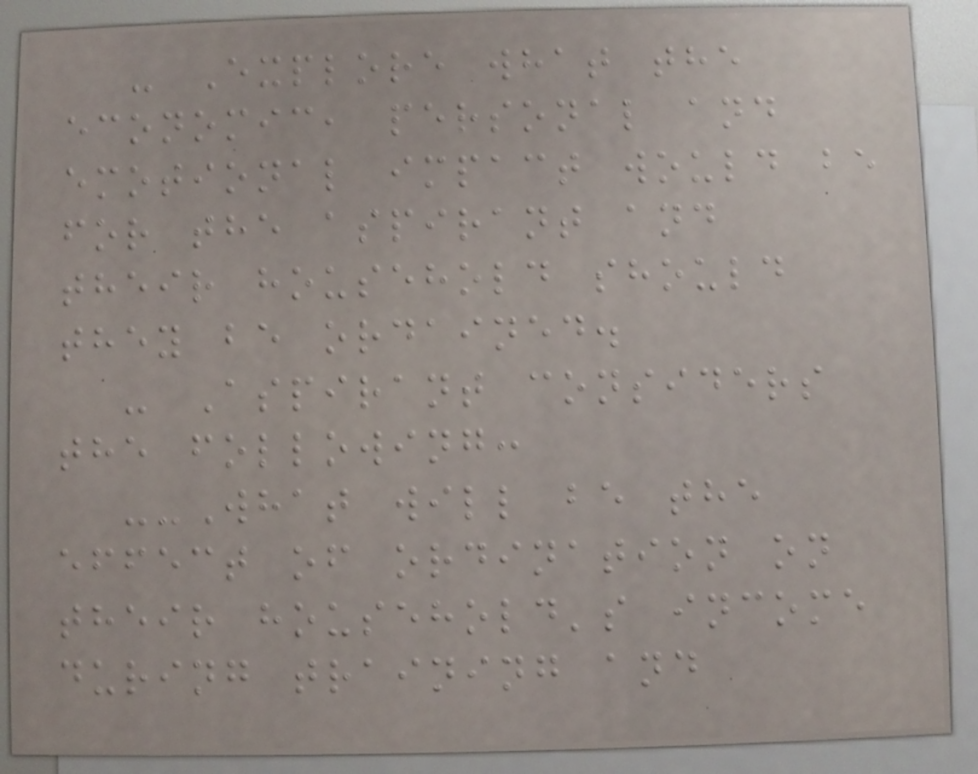- Explore what the
economic, personal and
emotional impact would be
for the aspirant and
their household should
they be ordained.
- Aspirant considers
the following:
--What will be the
effect of ordination on
their household's income
during training and
